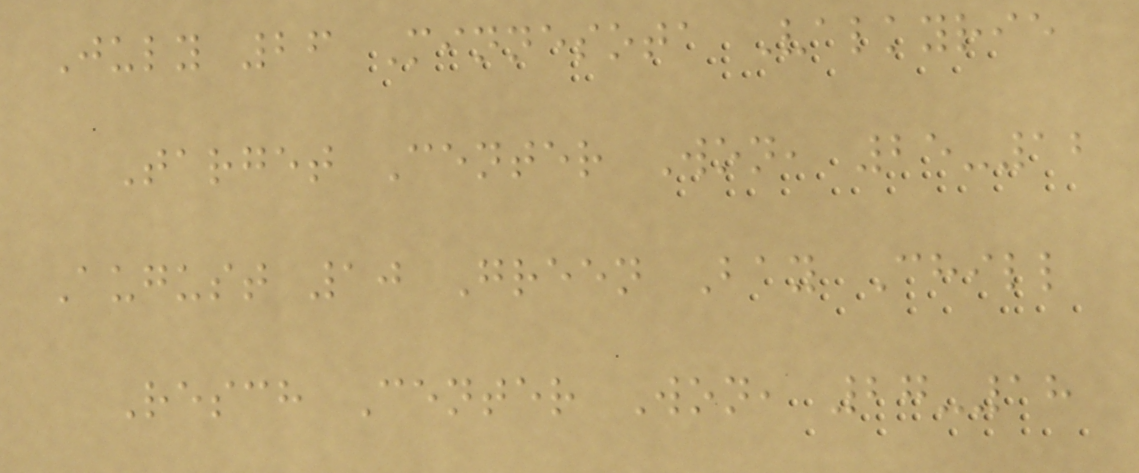July 26 Minnesota Valkyrie
Target Center Won, 25-12
August 10 Green Bay Chill
Resch Center Won, 27-18
